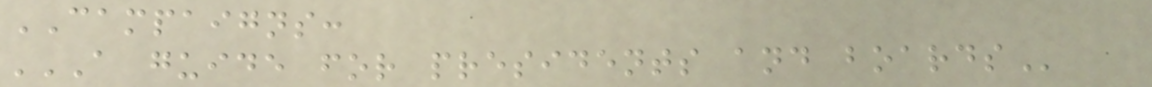CAMPAIGNS:
A GUIDE FOR PRESIDENTS AND BOARDS
